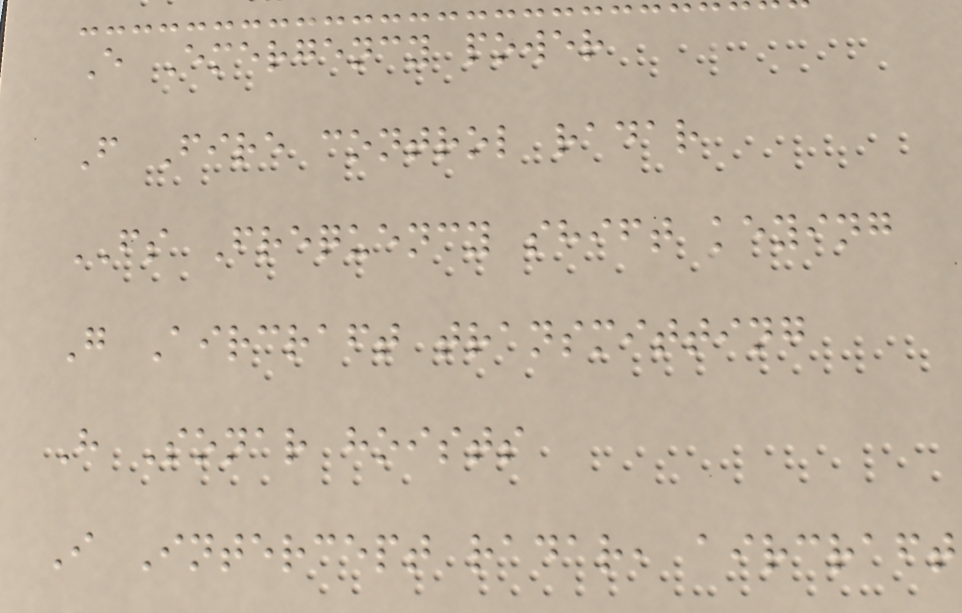E Emergency power
F Fire control radar
FS Frequency shift keying
G Aircraft transmitting
H Sonar hoists
I Intercept radar, aircraft
